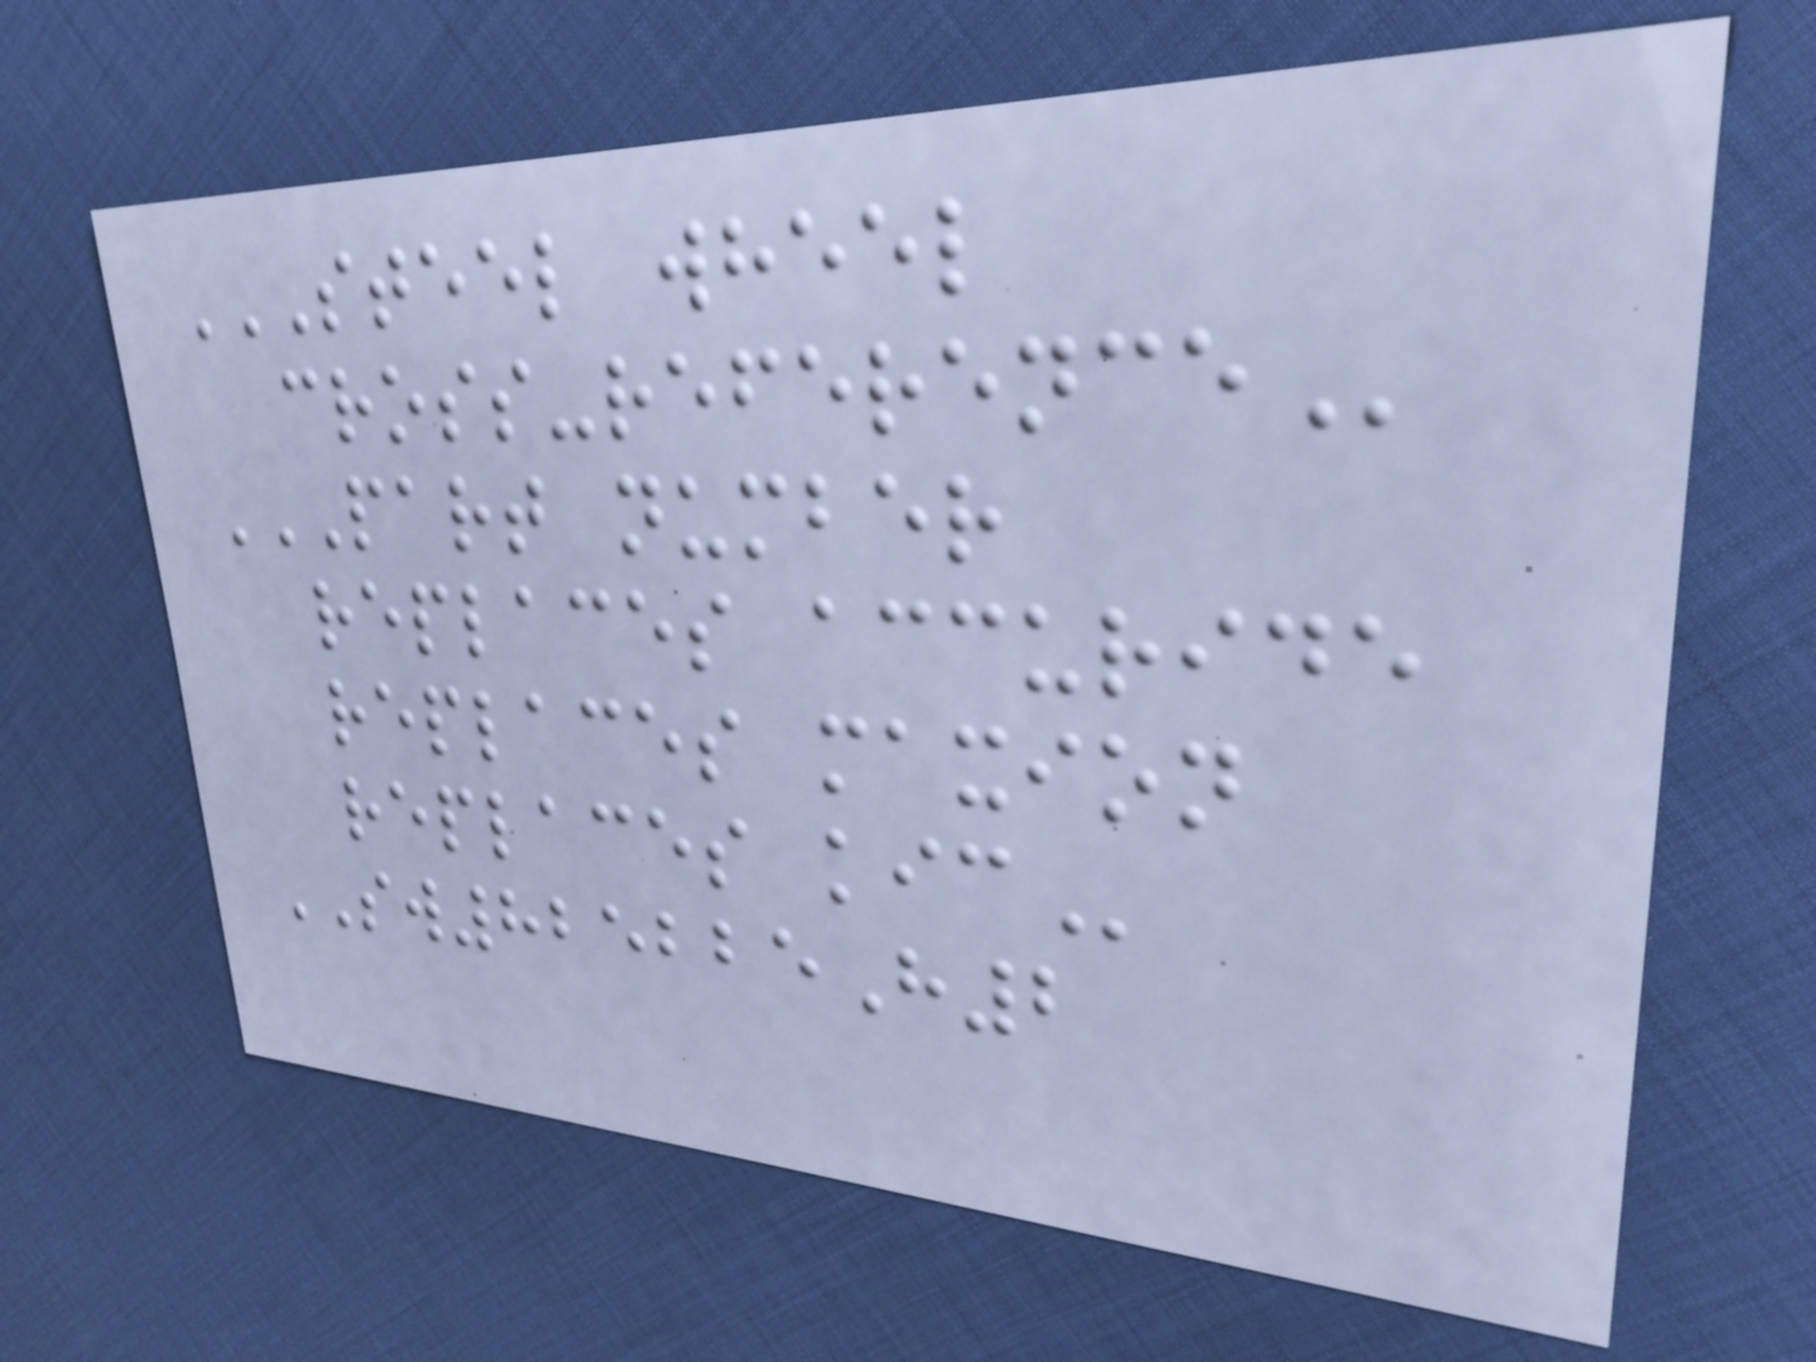STEEL WHEEL
CROSS-REFERENCE
PART NUMBER
REPLACES ACCURIDE
REPLACES MAXION
REPLACES KIC
SW825225H2
